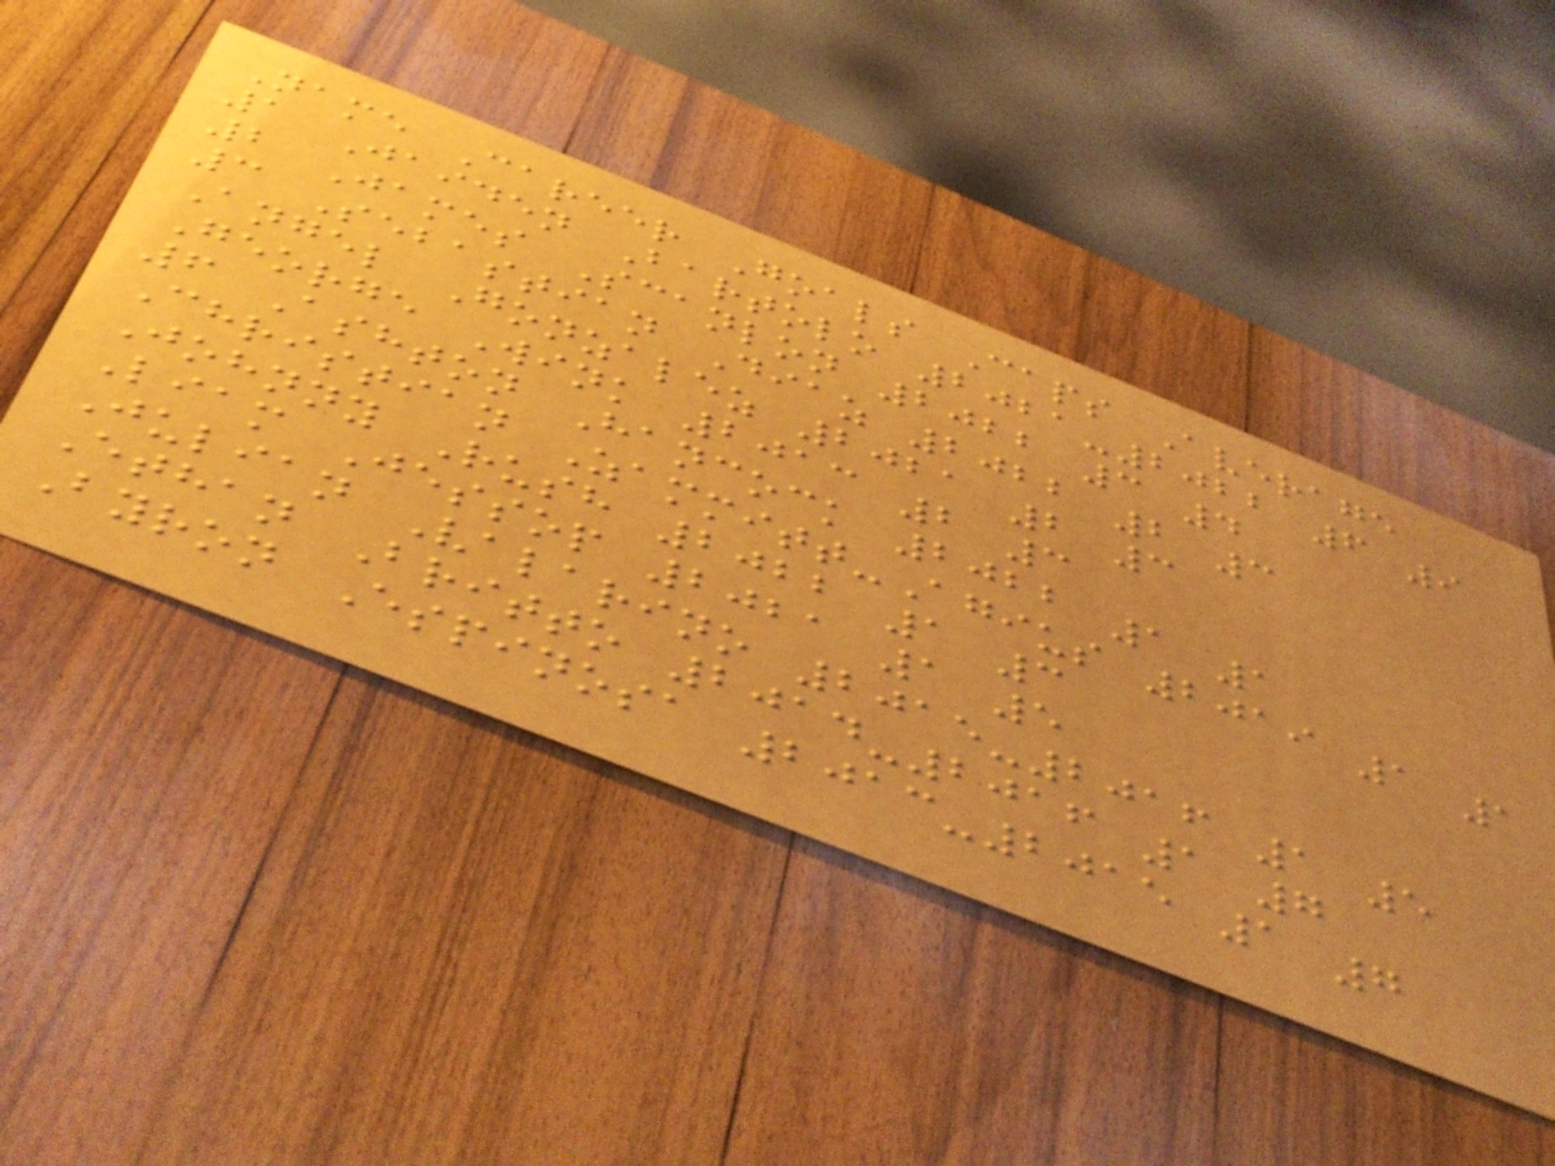Name Career Goals Caps Average
1 Jaiden Bartolo 2021-2022 6 9
2 James Scanlon 2022 3 4
3 Sebastian Diaz 2022 2 3
Angel Gonzalez 2021 2 3
George Wink 2013 2 3
6 Ashton Hancock 2022 1 1
Christian Zammitt-Agius 2019 1 1
Johnny Rush 2022 1 3
Liam Jessop 2021 1 5
Julian Valarino 2015-2016 1 5
Ethan Britto 2014-2016 1 7
Byron Espinosa 2013-2015 1 7
